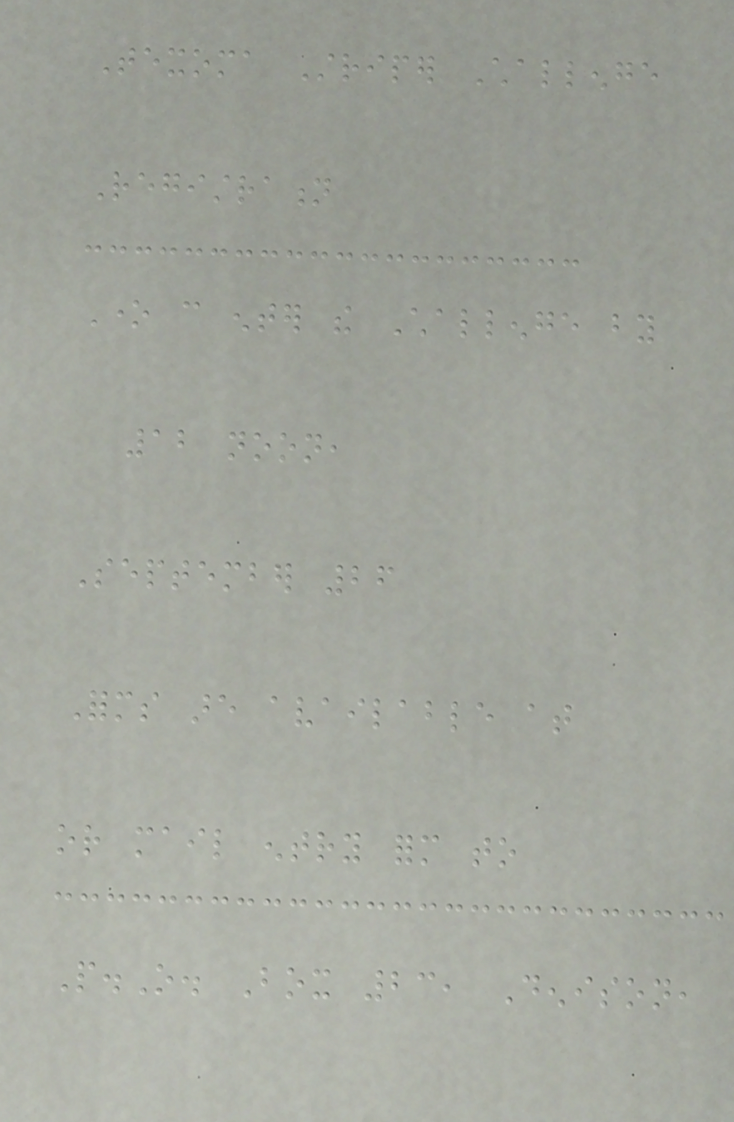Texoma Striper Challenge
Registration
One can enter the Challenge by
12 noon,
September 26
Forms are available at
or mail entry form to
P.O. Box 23, Denison,
